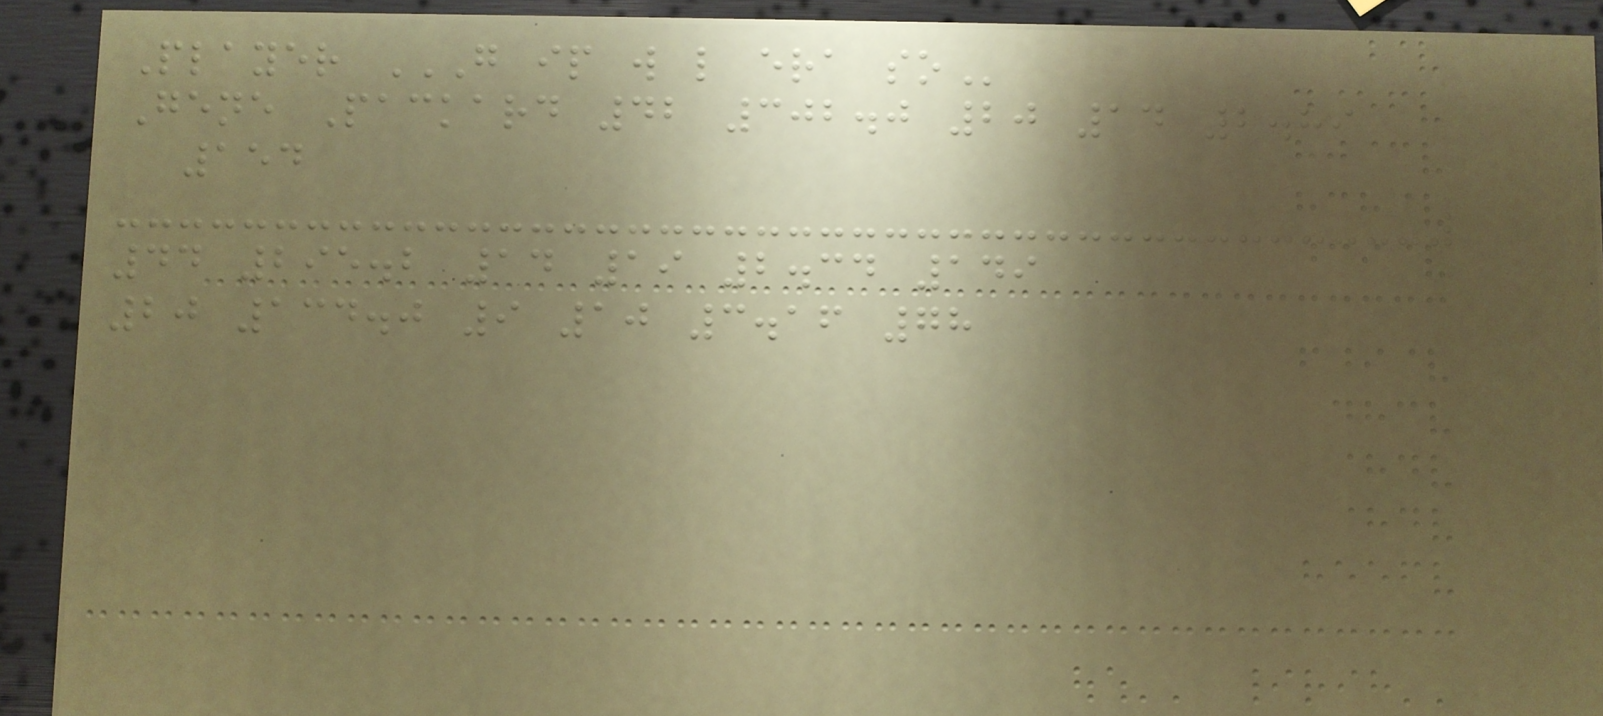Player G IP W L ERA SO
Gene Packard 42 302.0 20 14 2.89
154
44 295.2 14 19 2.34 149
20 134.0 9 10 3.16 78
